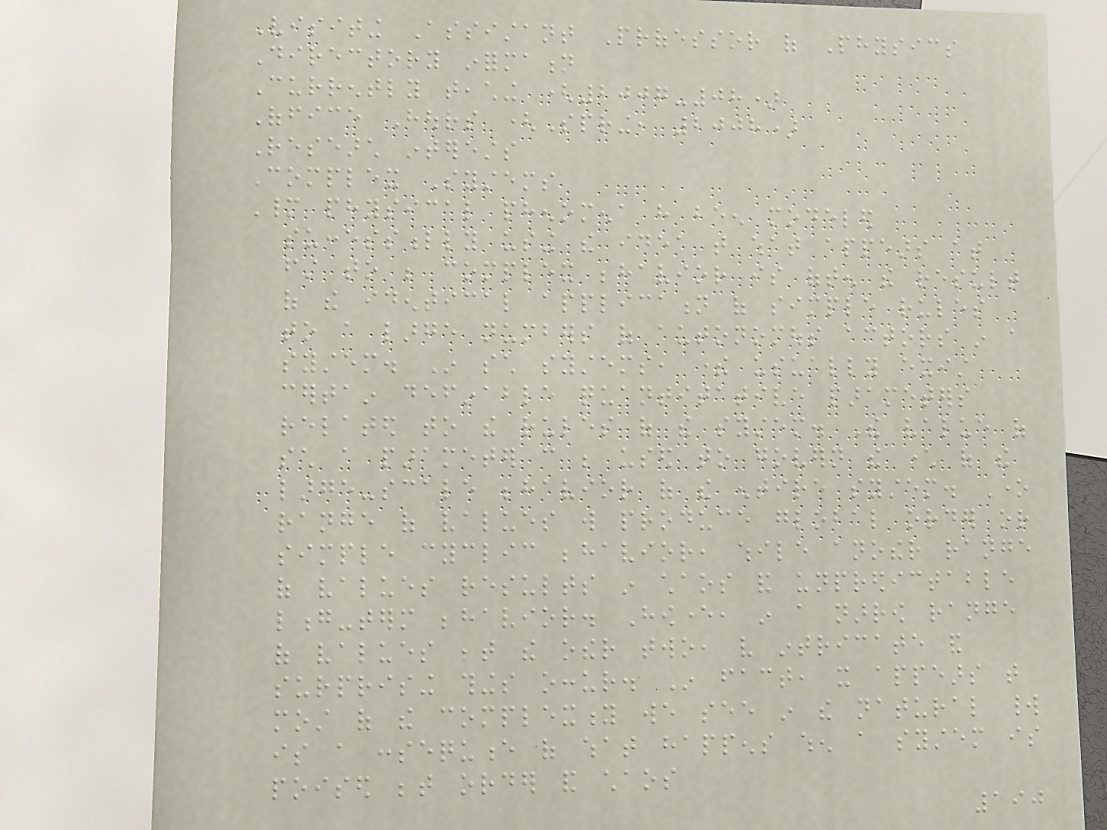Visiting Assistant Professor of Physics
Directory information
Currently teaching (2007-08)
Office Hours (Spring, 2008)
Research interests
Complex Systems
Many physical phenomena have been modeled
successfully using the idea that what appears at
first to be complex behavior is often the result
of the identical application of simple rules
to a large numbers of autonomous actors in a
system. In such systems, there usually exist
certain definable quantitative parameters
related to the rules of the system. The value of
such a parameter can be used to govern the character of the
large-scale behavior of the entire system. One
range of values will produce global order or
simple cyclic behavior, while another range
of values results in chaos and unpredictable
long-term behavior. However, in a narrow range
of values between the other two, very intricate and
surprising things occur. In fact, it appears that
most of the complexity we see in the natural world
is a consequence of what happens when a system is
poised between order and chaos
190
